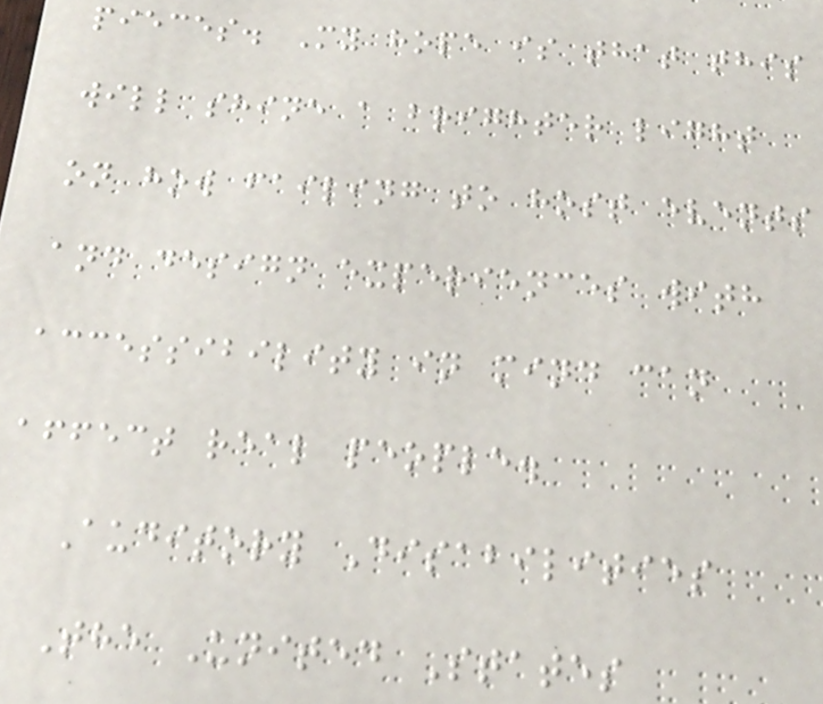pieces. My hope is that this
will shine a brighter light
on how failing to host events
and design experiences with
accessibility in mind can
affect real people.
Auditory Disabilities
The United States
